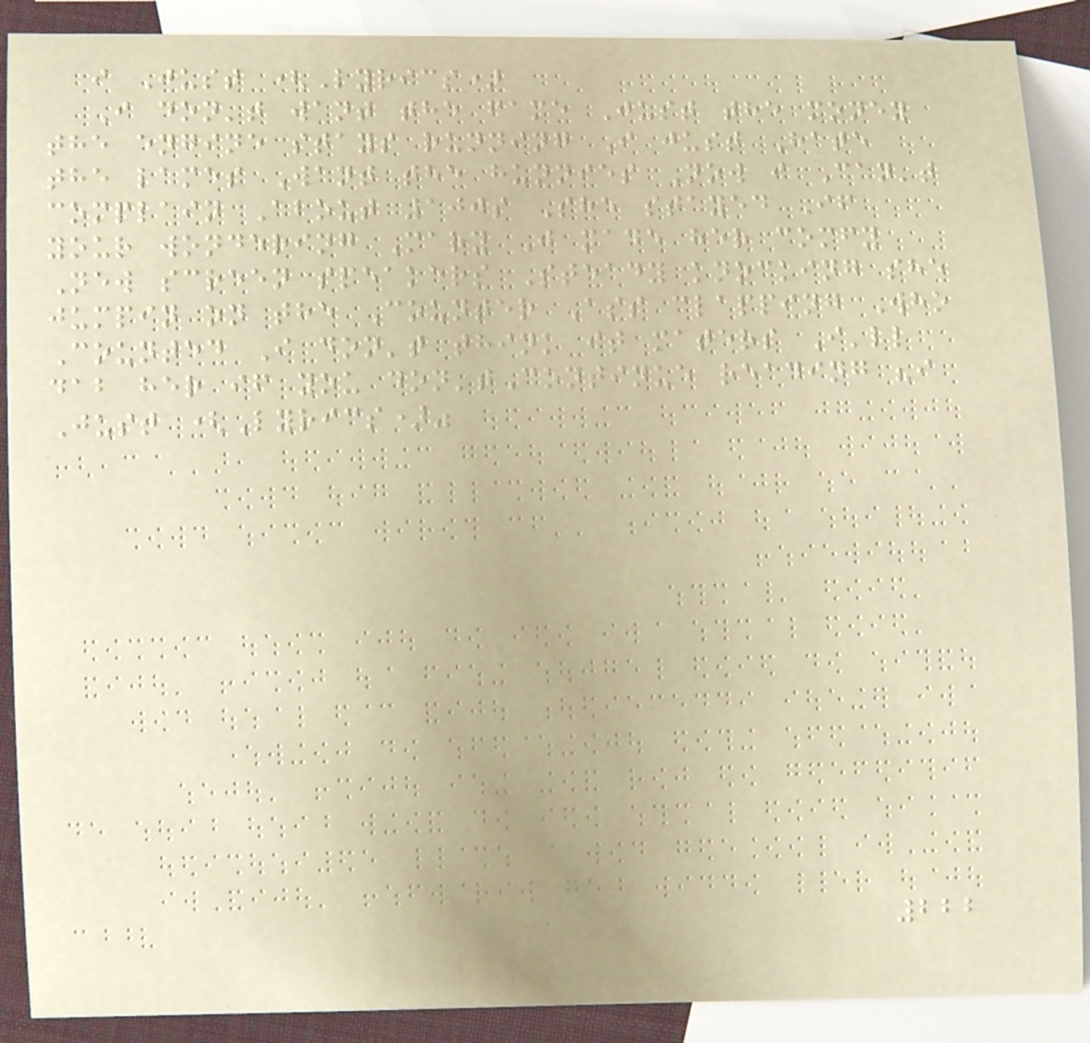i Just (Lyrics)
I don't want the fame Just the money
the engine stays running I just Hate
the lames Want the hunnies Now i Can't
complain About 100s She stayed If
your wondering Mary J made her comfy
New screen speakers Steady knocking she
jumpin on the Counter Ass clapping Who
Counted I don't think it maters I'll
dab her if you don'tContinue reading "i
Just (Lyrics)"
222
